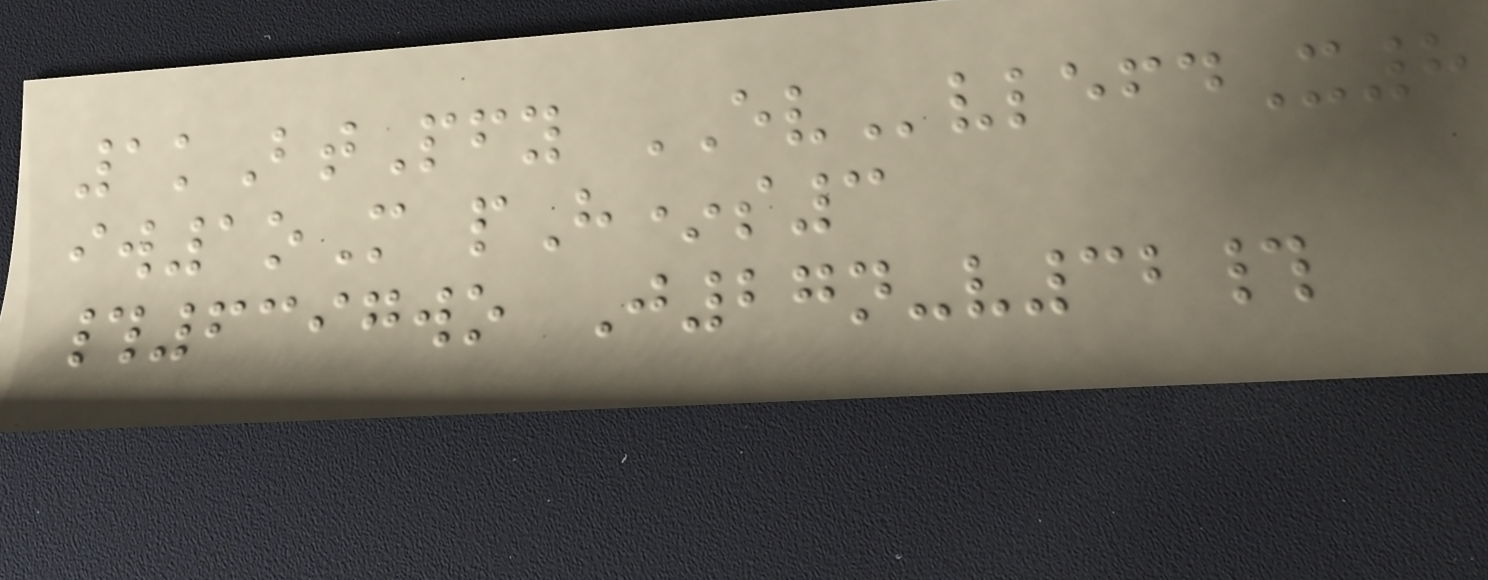1kBtPfy EVvlefdX8
iw1oM pH*s3
#6397wo J27n-v32#
